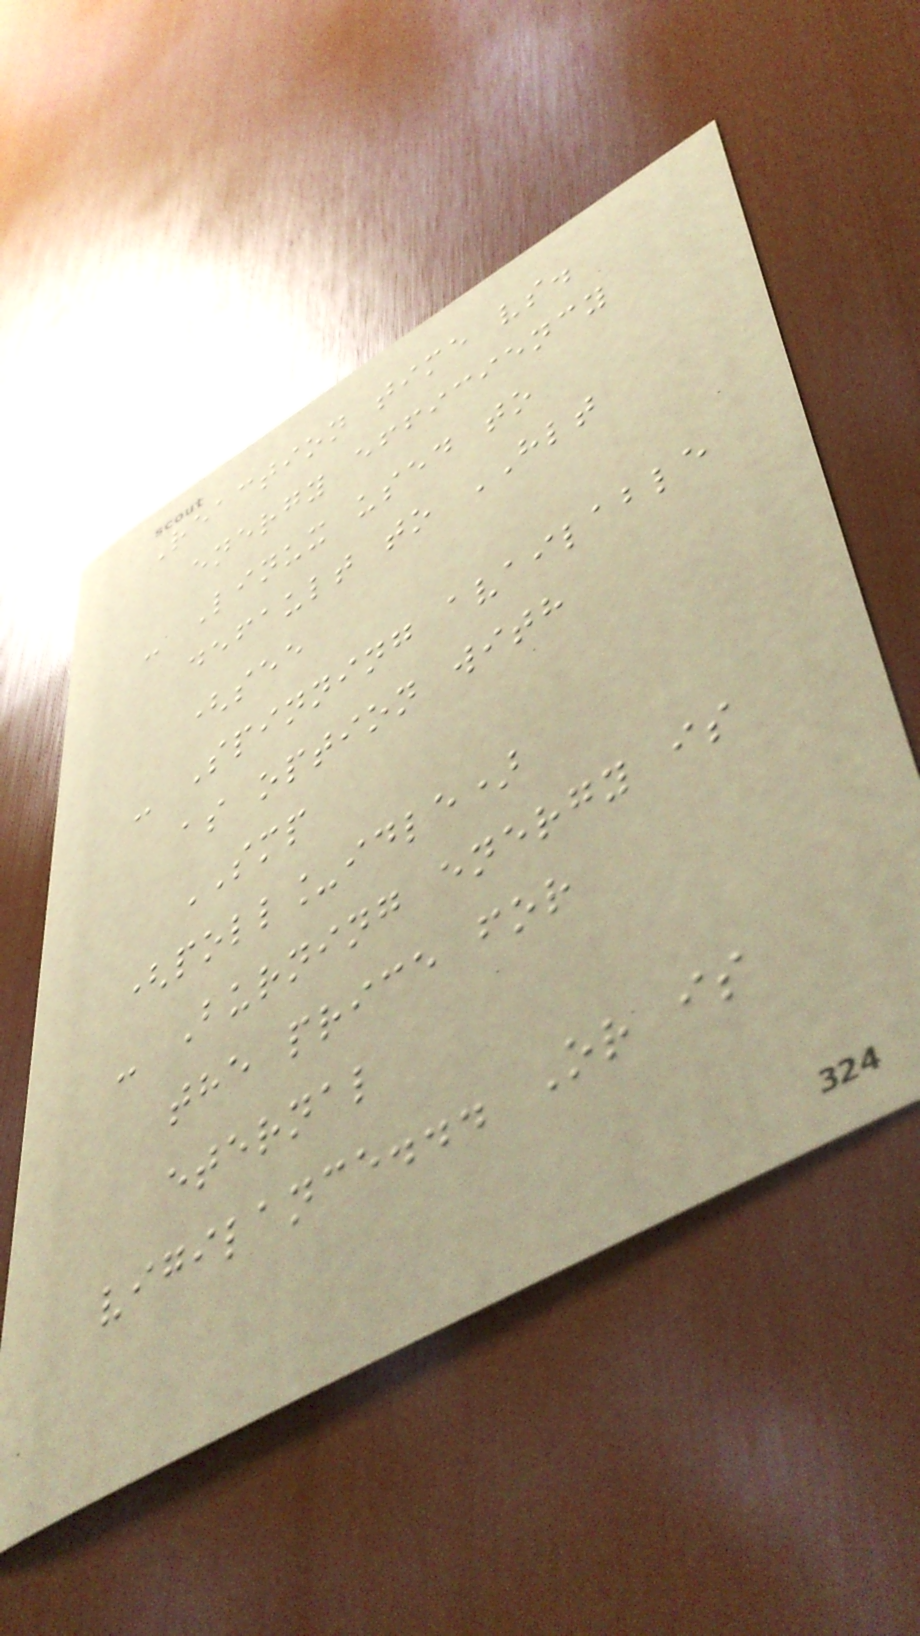Reaction time vs.
energy efficiency
- Linux used to
default to HLT
(see
- Spinning available
as option with
SMP
(poll_idle)
- Burning energy is
the price for
eternal
vigilance... Or is
